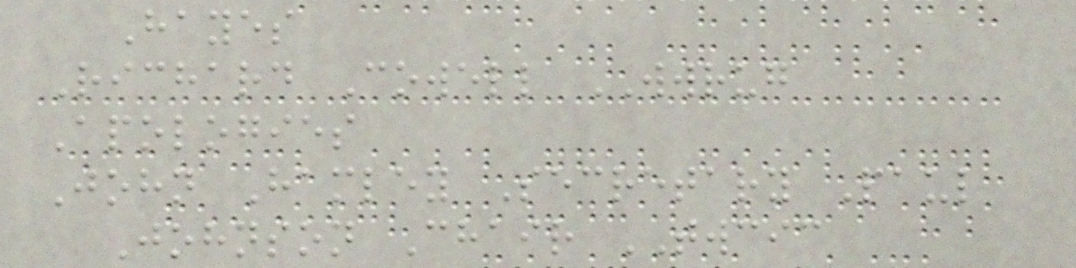Hayes
Richard Cowell WWRUG
Apologies
John Hamley Secretary Paul
Johnson Chair TWCIC
